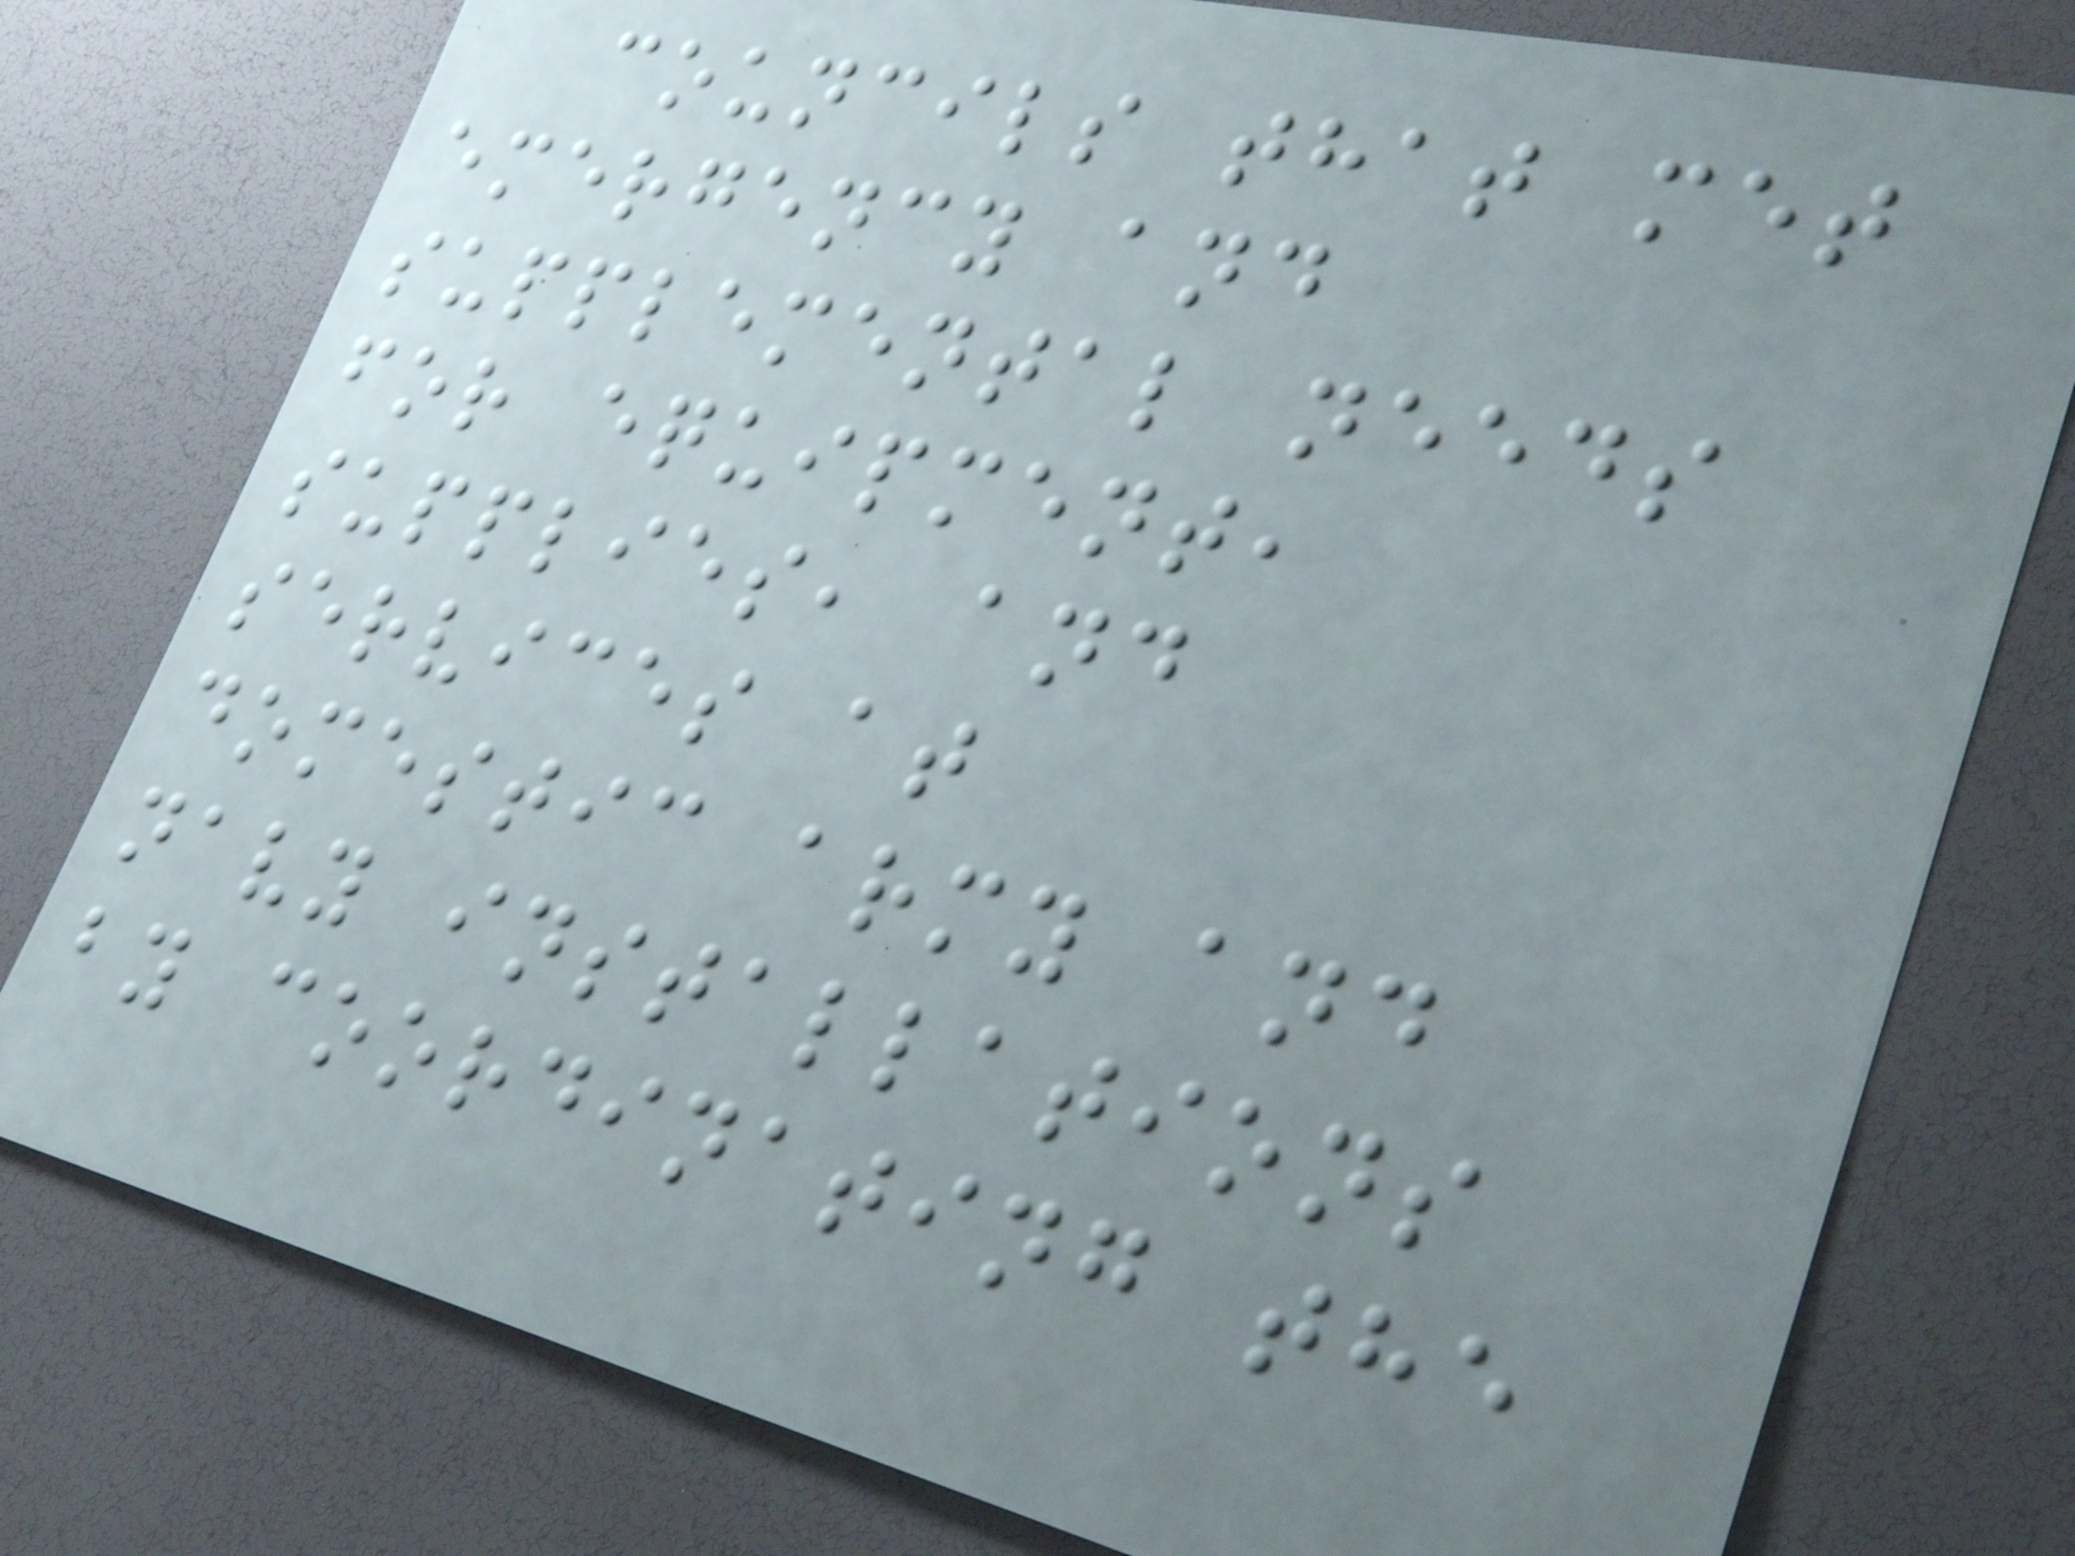councils that met
emergency and
supplemental needs
for equipment,
supplies, and
services at
domestic army and
navy installations
by coordinating the
